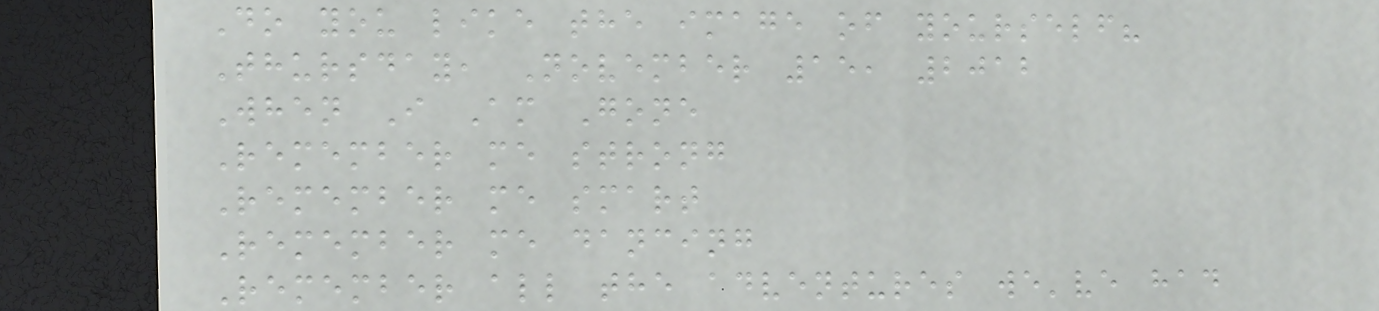Do you like the image of yourself?
Thursday, November 15, 2012
When I Am Gone
Remember me strong
Remember me smart
Remember me dancing
Remember all the adventures we've had
